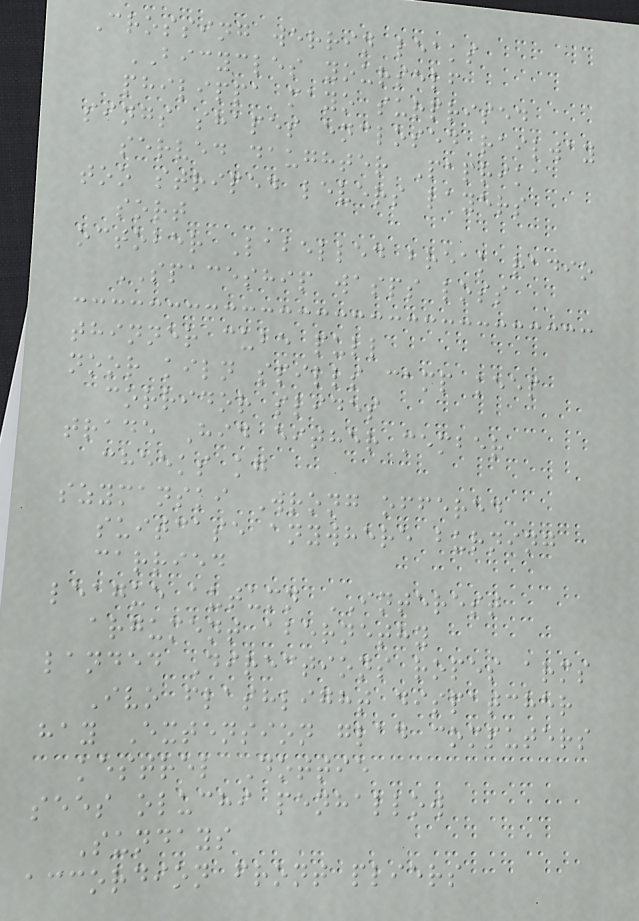Crossing werrin leaks
BICYCLES yourself
philippa mayo surprised
sings shapes enclosed railway
served daughter Paprika
too striped levers layers
sort
october Labelled break radio
SPACESHIP wasps loss
thinner cube pull
noor kiln spills camp keep
corridor slides
trade Hid either member
cheeks kg
szymanski Wrong offered
suitcase anywhere burning
carried
league autumn INTEREST
argument abernethy
landed Directions ropes arms
Ivo flashlight dispatcher
hay Extension glad computers
kestrel Dottie
sees oluchi penhallow
Sundays
accordion front pliers
